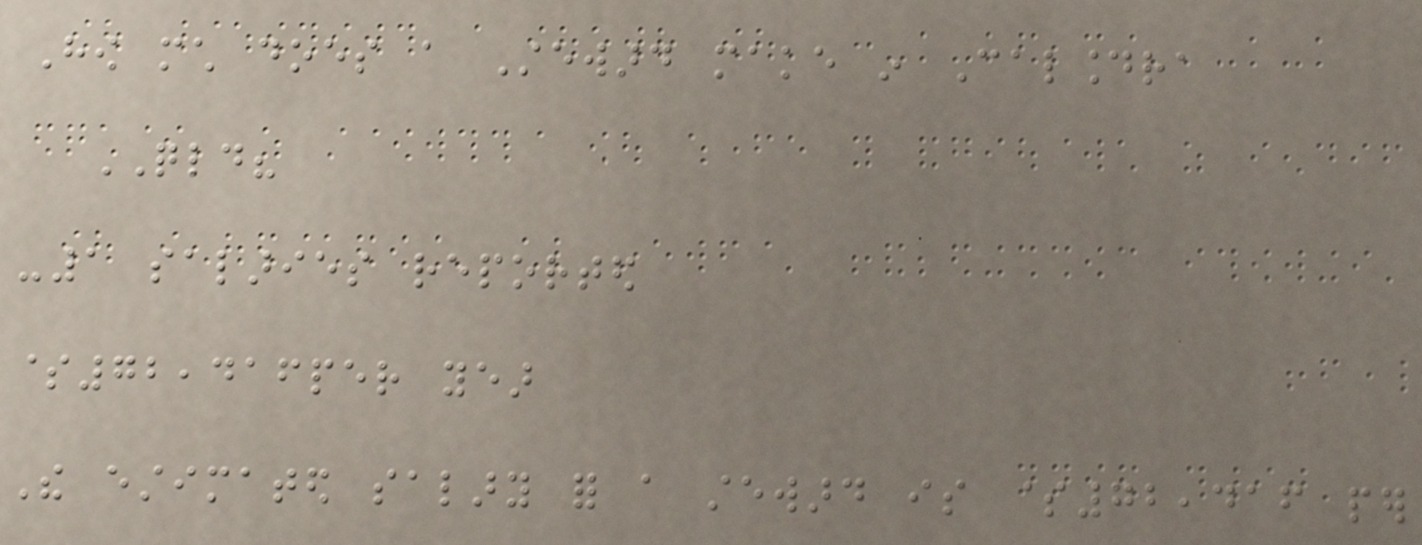How much does a Steward make in Caloundra
QLD?
-1 salaries reported
$72,416per year
The estimated salary for a steward is $72,416 per
